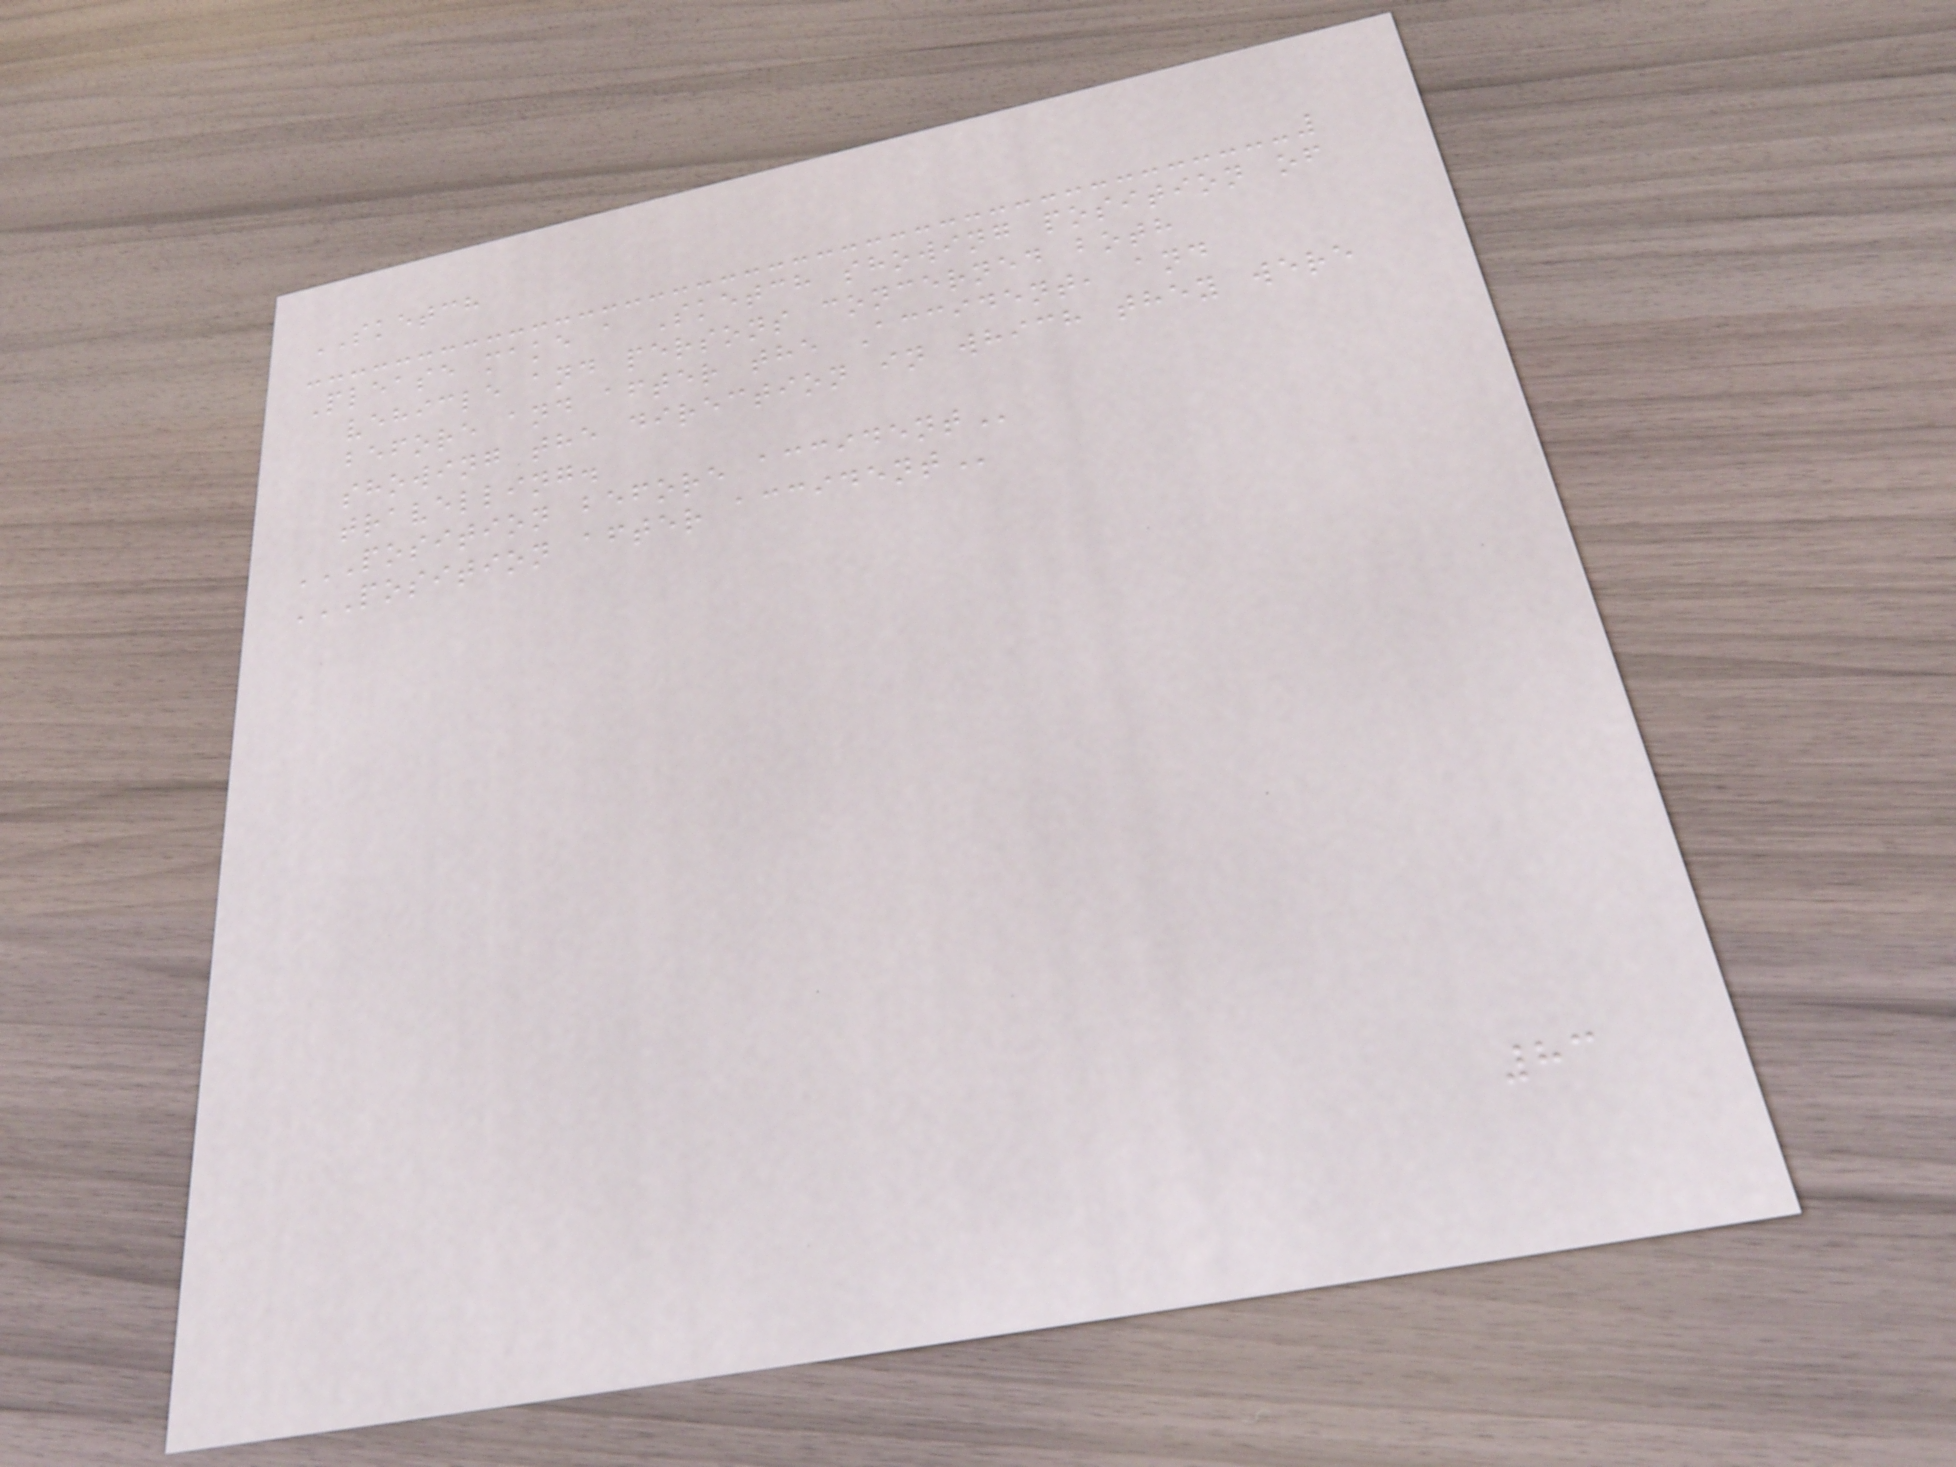SKETCH
Please make a Sketch showing position of
vehicle and persons concerned both
before and after the Accident, and
showing the direction in which they were
travelling.
POSITION BEFORE ACCIDENT
POSITION AFTER ACCIDENT
83
